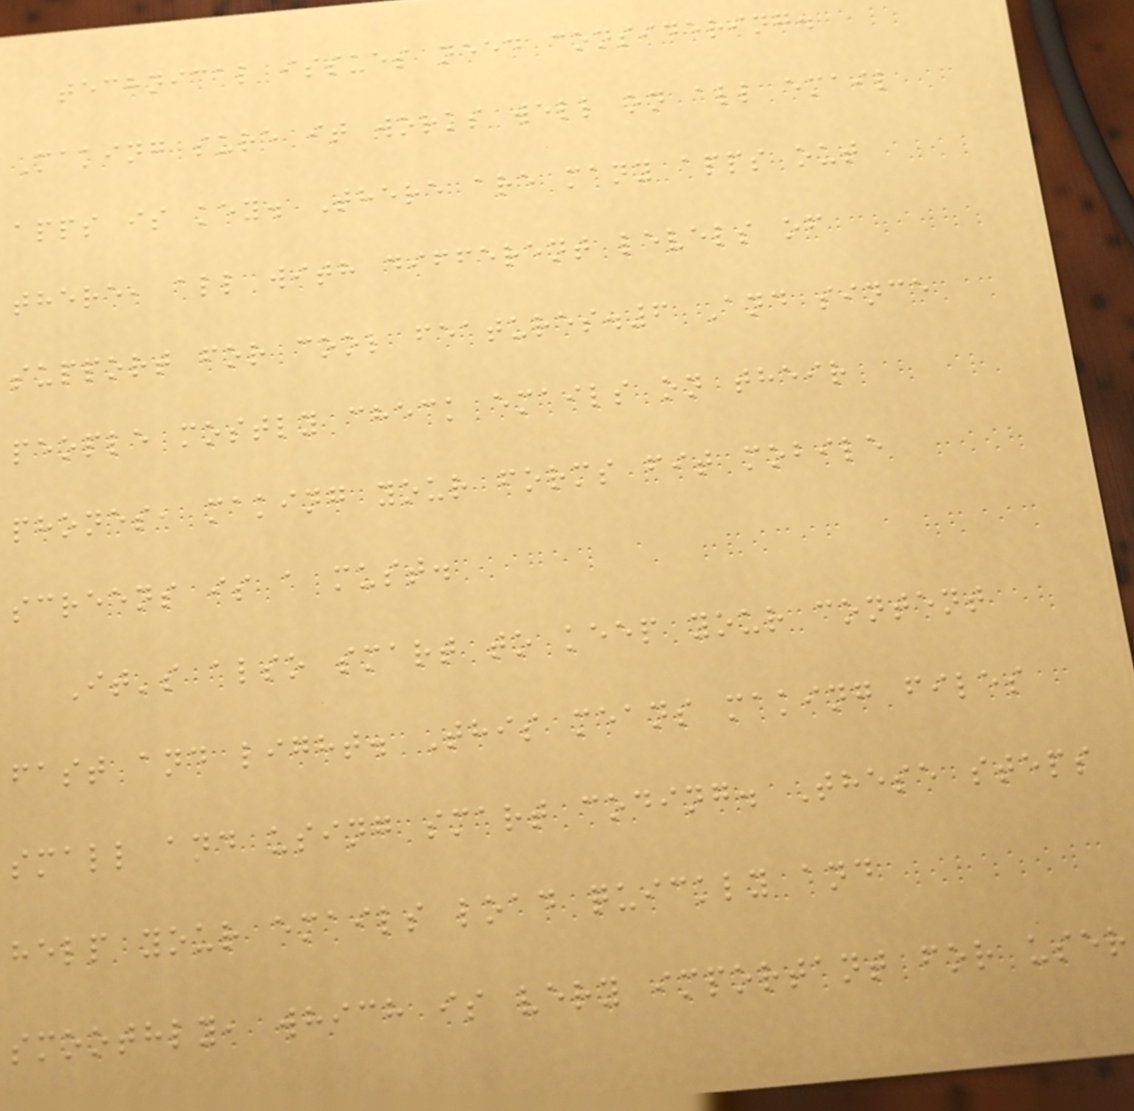technical issues need considering.
Making sure it works well on all email
apps is key. There are many apps out
there, all with different levels of
support for cool features.6 And since
people mostly check emails on their
phones, making your forms fit mobile
screens is a must.
It's also smart to keep your content
fast and light. This means making files
small and using smart coding. These steps
help your emails load quickly and
smoothly, which is very important for user
